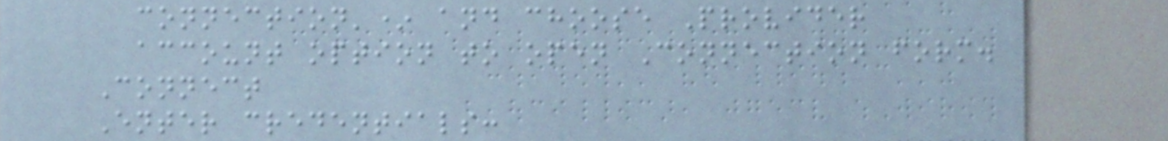connection'* and choose Provider
account option to open Connection form.
Connect
Enter credentials:
